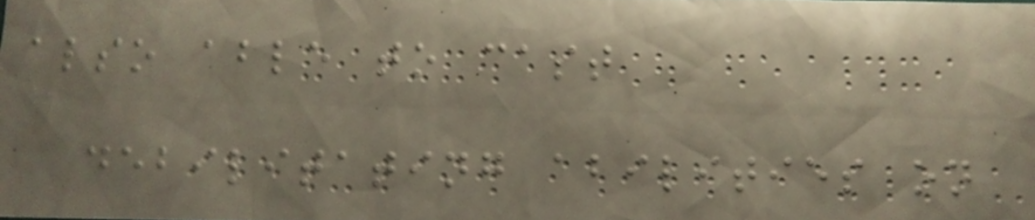also able to cast
debilitating abilities on
